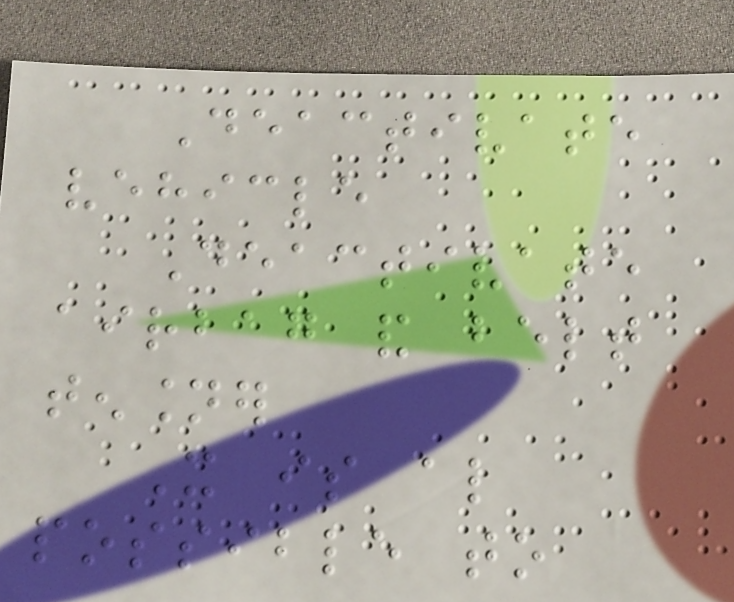Deactivate
vehicle
Deactivate
airbag and belt
tensioner
It is also
possible to
